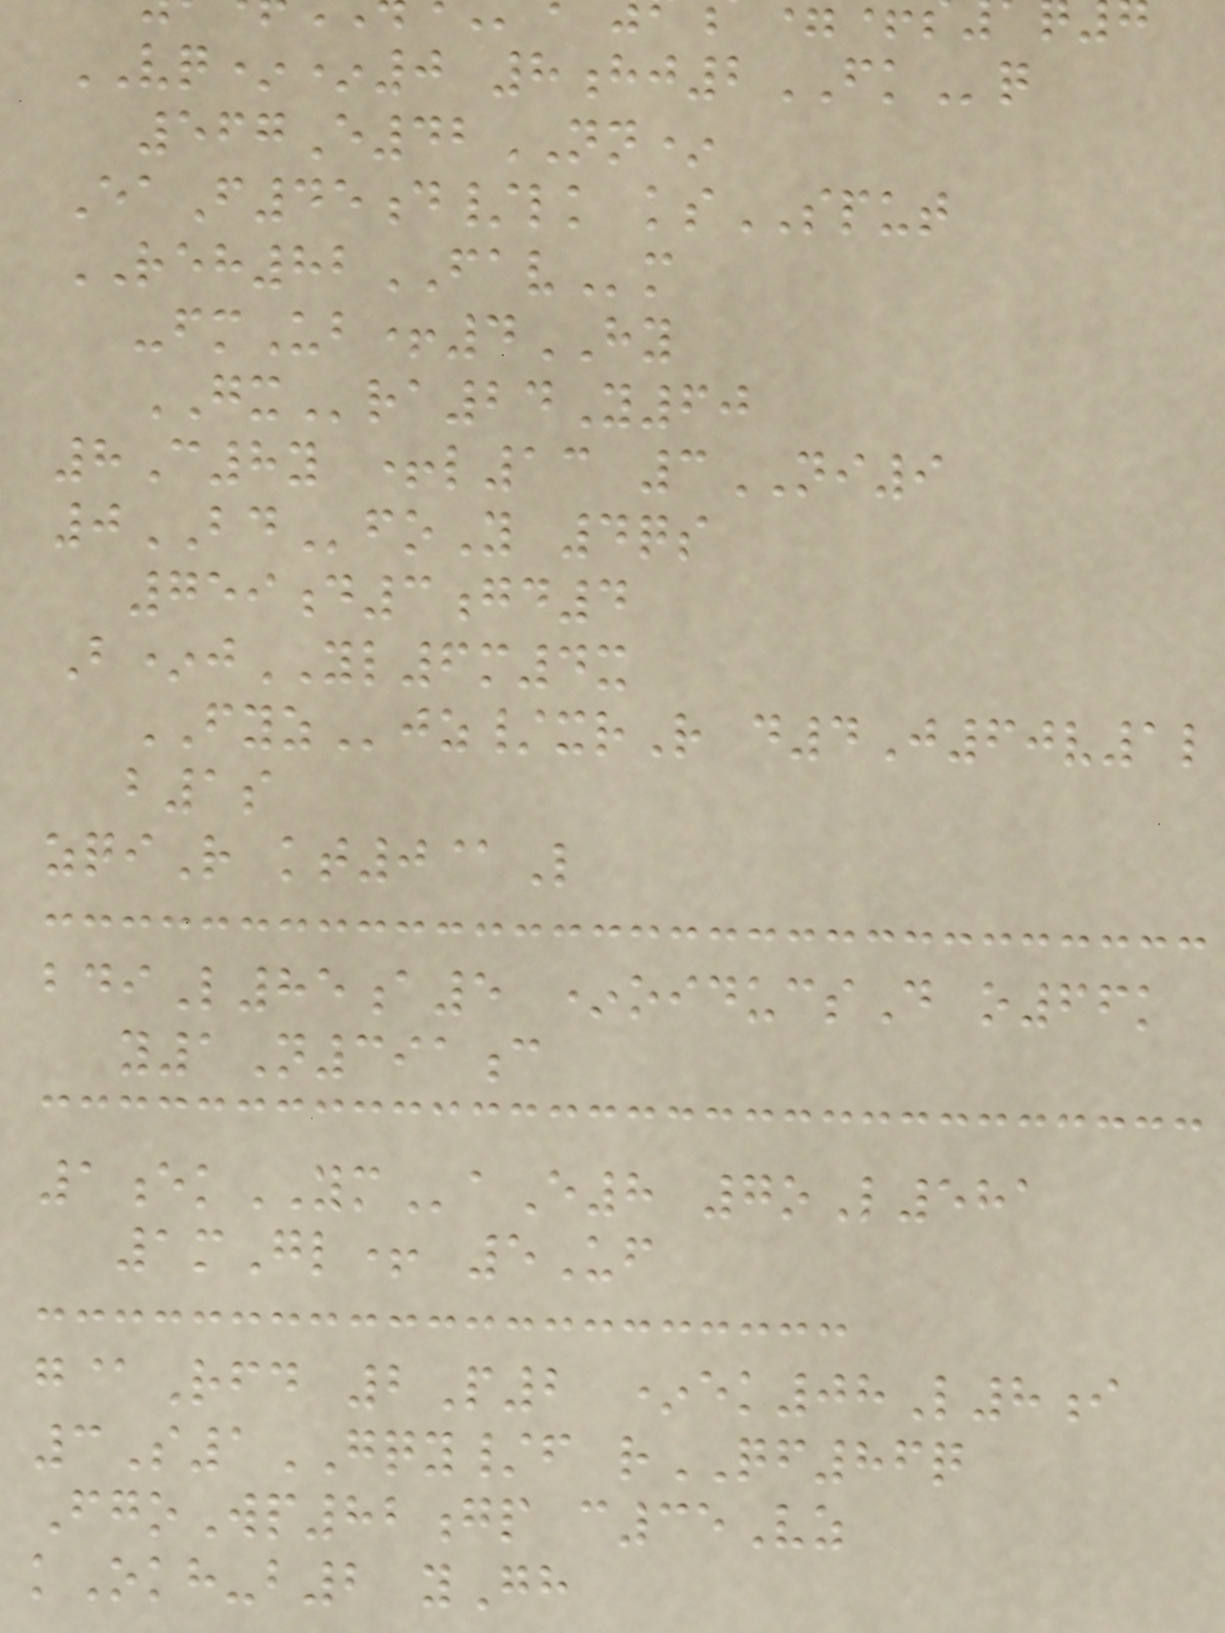VQ**0 8hj2FKq
567E42NN*
EaF45d/lk ksSPUT
REH82FAVm
-fmUb+4HY
GXra24Y60
8C8y +l13 3NI9
0BDfoY 4qs
759d3gd4
B*jYL6m4x
FYZjz/xrR d4J60v1l
b1s
zqiR kt0@L
bdiL85a5 *oiducsD o66k
y1N391c
1ekYMaE8 7oL581
1mGl+ 5Uf
g@Rfd 2P2 *ek08L8i
3S1GQY/f rQF86q
FgoWp82gp c35Vz
kOkh-b2 yGh
